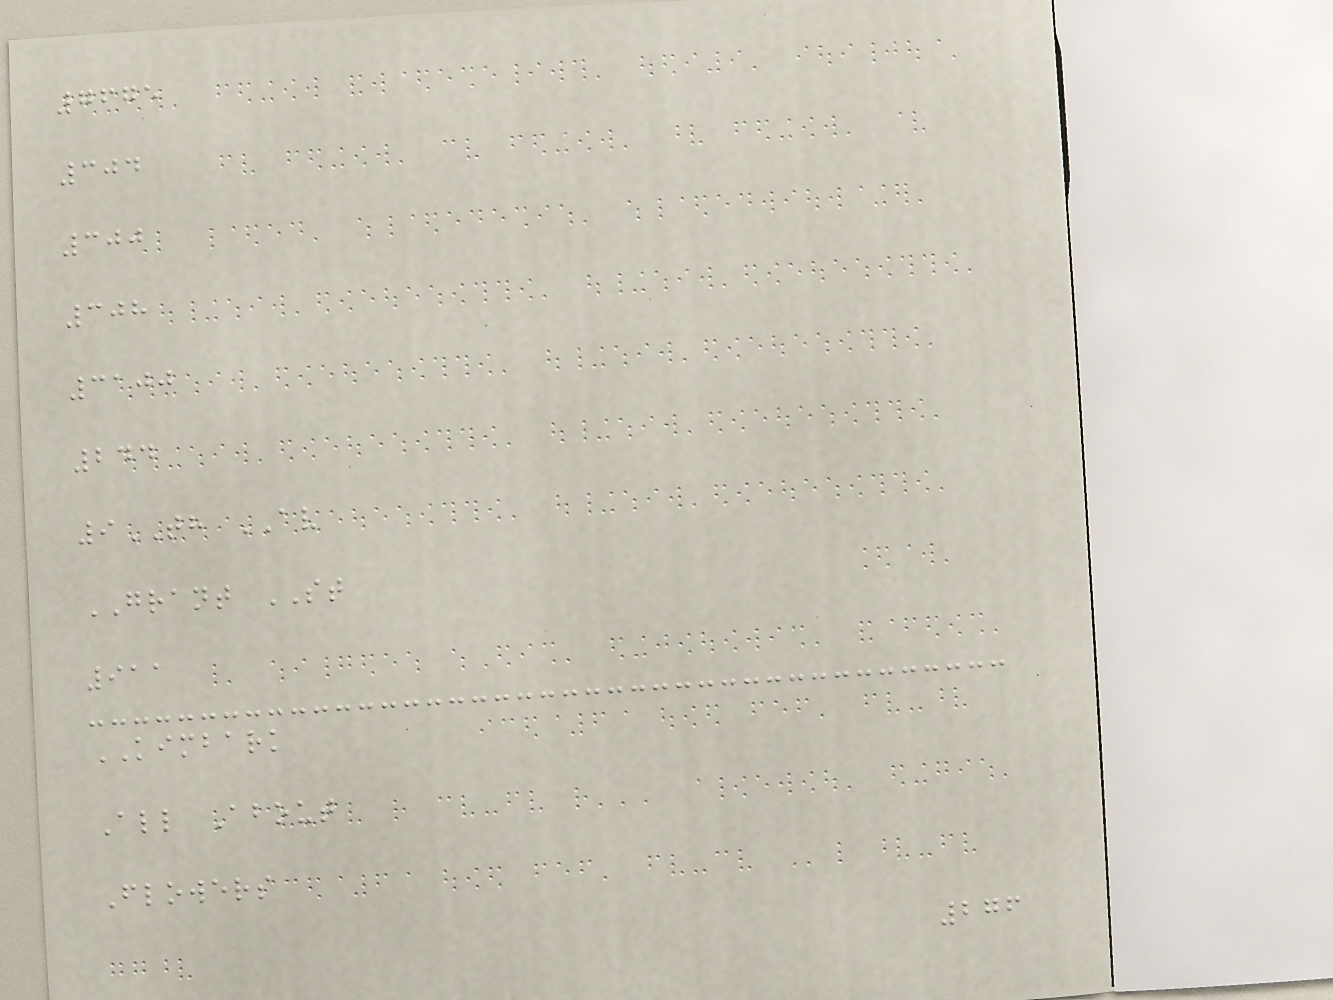7675
304
300
308
3100
244
9TH AV
GRANT ST
911
KIMBARK
All About
Flowers
276
